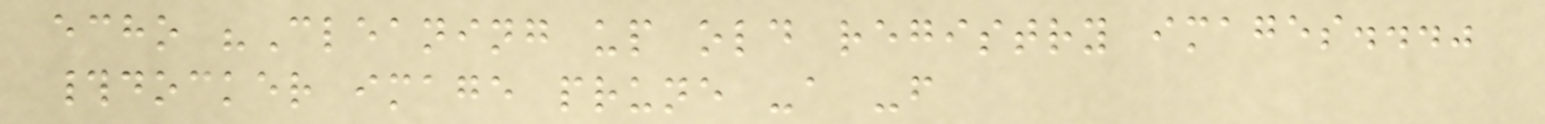echo "Cleaning up old registry images..."
#docker image prune -a -f
